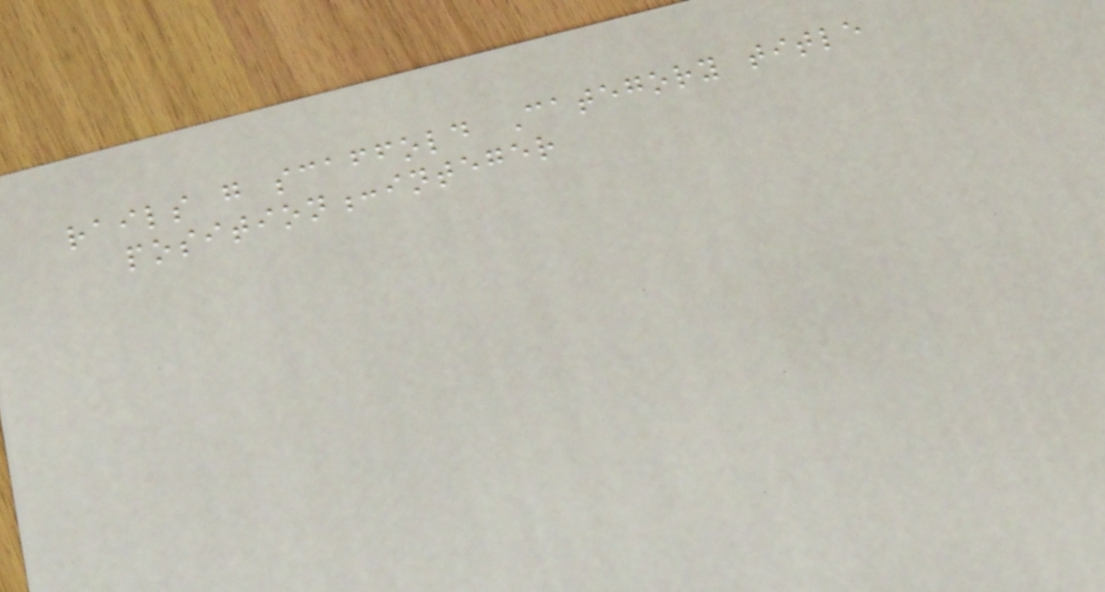rails g scaffold Category title
position:integer
